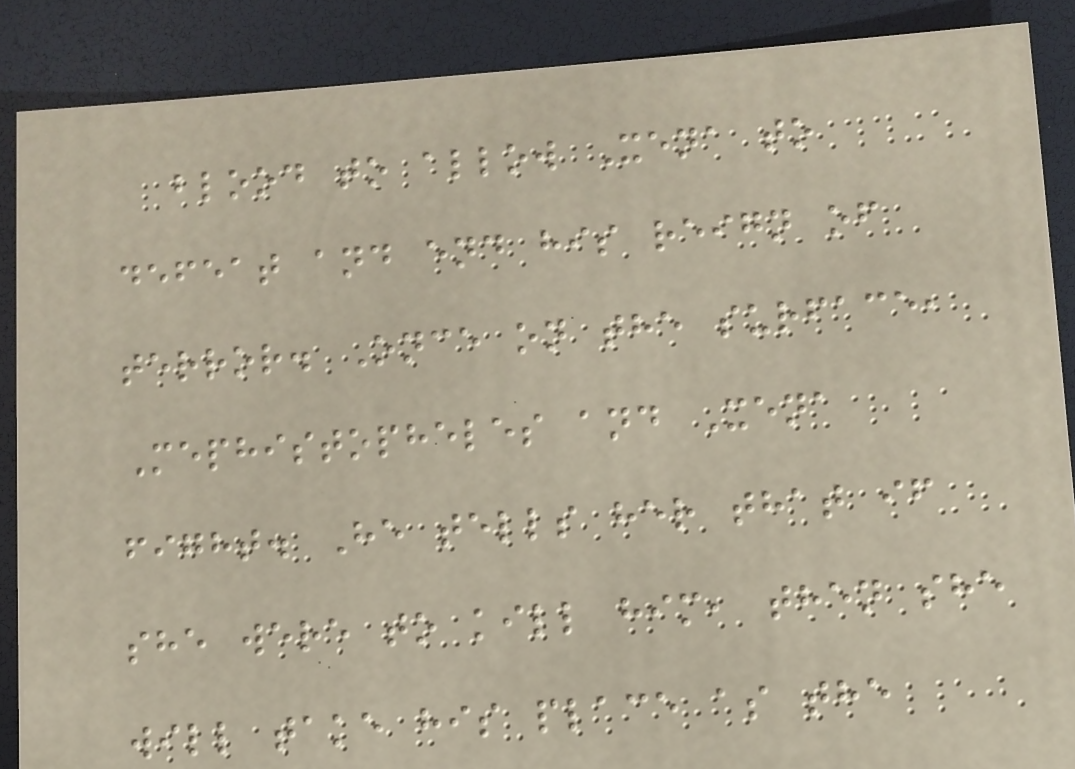blood to allow Xena to
defeat and end his reign of
terror. Once on the surface,
Mephistopheles and Xena
fight. He tells her that if
she were to kill him, then she
will take his place as the
